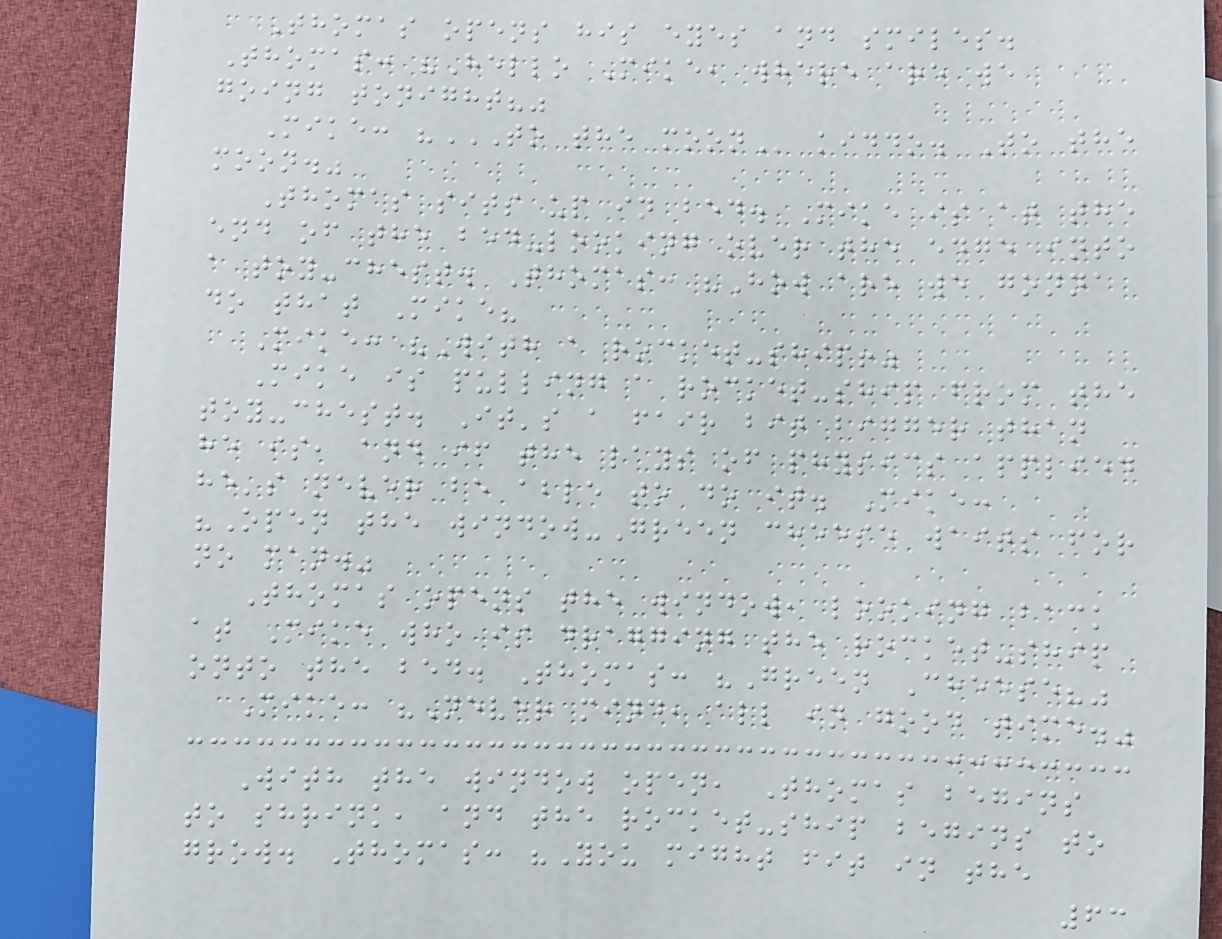Thomas opens his eyes and smiles.
Thomas: "Hello Mike, where are we
going tonight?"
Mike: "TO THE MOON kiddo. To the
moon."
Thomas sits up in bed. Mike is at the
end of the bed-looking over the edge into
a toy-chest. Thomas: "How are we gonna
do that Mike?
Mike: "With a rocket-ship!"
Mike is pulling a rocket-ship from the
toy-chest. It's a fair bit bigger than
he is, and if the lays of physics applied
he's never be able to do it. Mike:
"Open the window-Green cheese waits for
no man."
Thomas opens the window, looking back
at Mike who is dragging the rocket-ship
onto the bed. Thomas: "Green Cheese?"
Mike: "Never mind, all in good time."
With the window open, Thomas begins
to shrink, and the rocket-ship begins to
grow. Thomas: "You might fit in the
63
